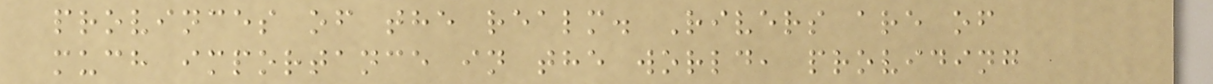provinces of the realm. Rivers are of
much importance in the world, providing
